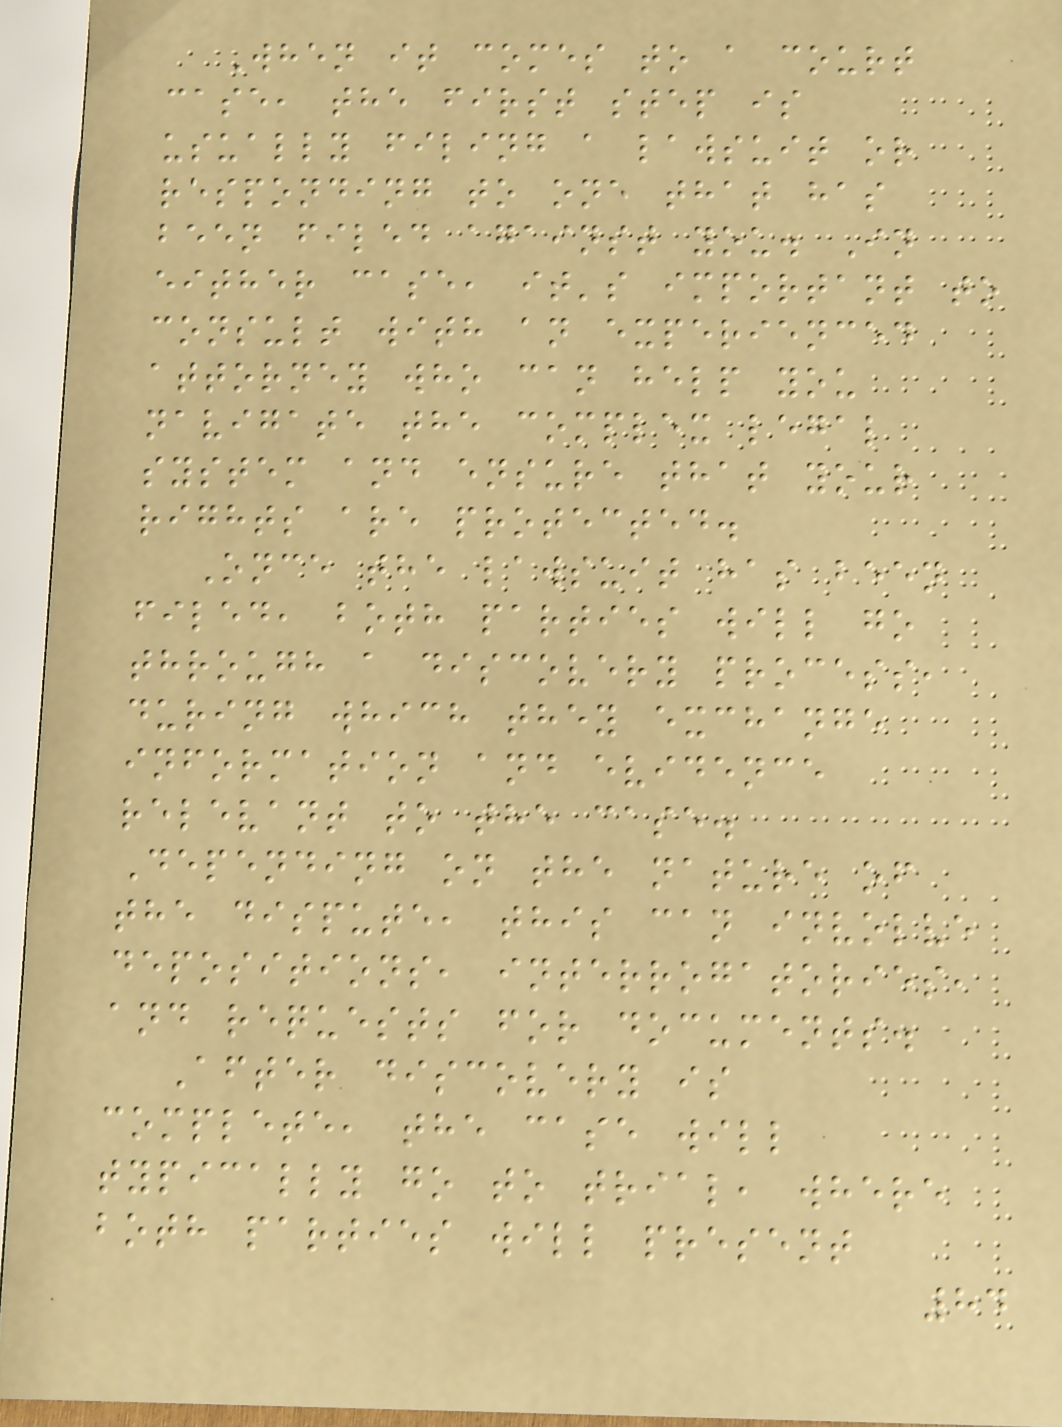When it comes to a court
case, the first step is
usually filing a lawsuit or
responding to one that has
been filed against you. In
either case, it's important to
consult with an experienced
attorney who can help you
navigate the complex legal
system and ensure that your
rights are protected.
Once the lawsuit has been
filed, both parties will go
through a discovery process,
during which they exchange
information and evidence
relevant to the case.
Depending on the nature of
the dispute, this can involve
depositions, interrogatories,
and requests for documents.
After discovery is
complete, the case will
typically go to trial, where
both parties will present
84
